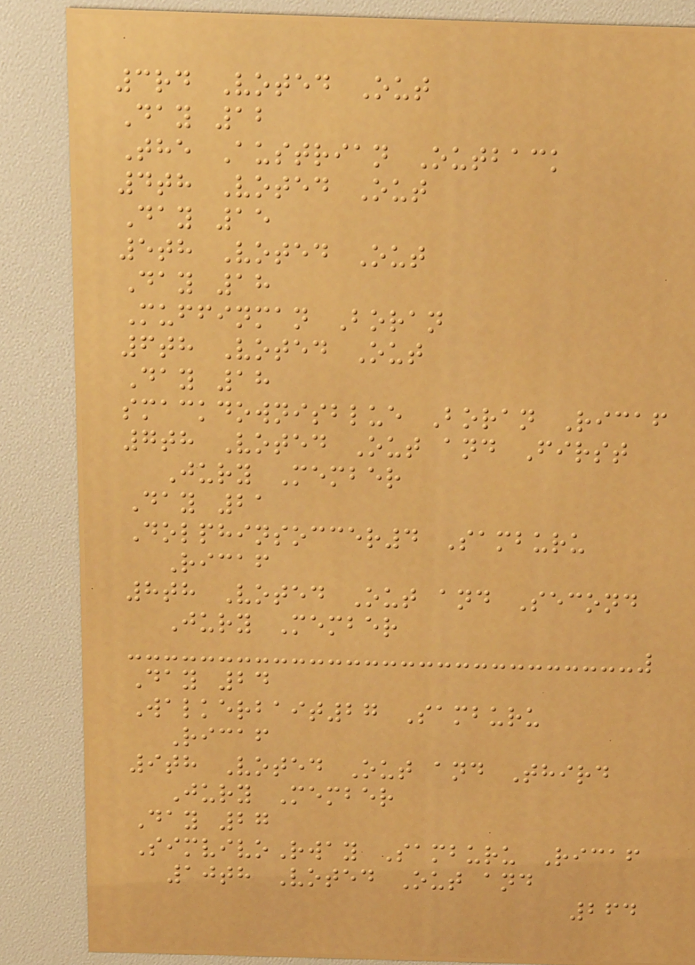3rd Voted Out
Day 12
The Austrian Outback
4th Voted Out
Day 15
5th Voted Out
Day 18
Muffinman Boran
6th Voted Out
Day 18
smackdownisblue Boran Ricaf
7th Voted Out and First
Jury Member
Day 21
Dolphinsoccer4 Samburu
Ricaf
8th Voted Out and Second
Jury Member
Day 24
Walkerbait27 Samburu
Ricaf
9th Voted Out and Third
Jury Member
Day 27
SimvivoRway Samburu Ricaf
10th Voted Out and
264
